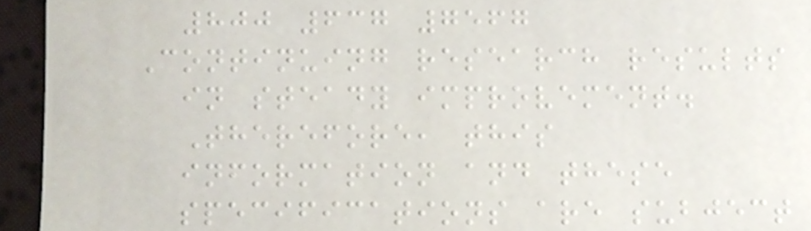800 637 7567
Continuing research results
in steady improvement.
Therefore, this
information and these
specifications are subject
